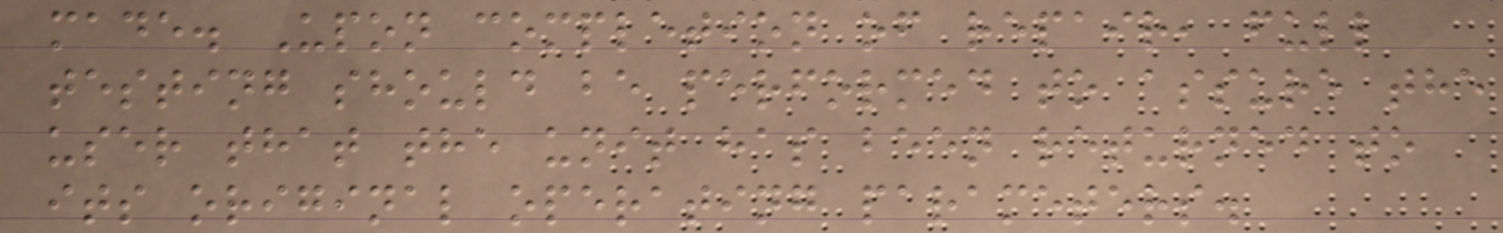made. Upon completion of repair, full
testing should be performed to assure the
user that the unit has been returned to
its original operating parameters.
